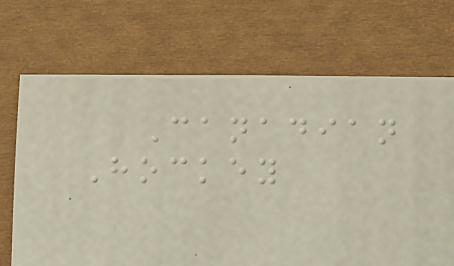Canadian
Hockey
